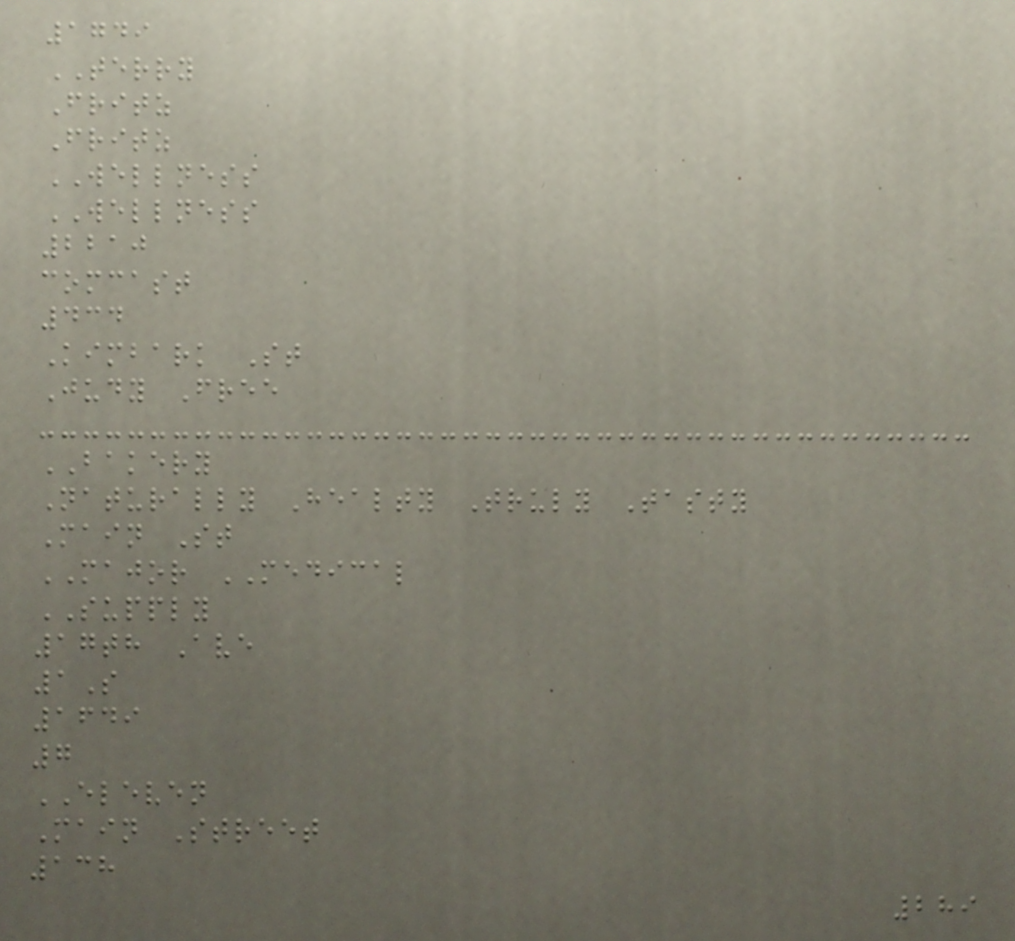1749
TERRY
Fritz
Fritz
WELLNESS
WELLNESS
2210
comcast
434
Kimbark St
Judy Free
BAKERY
Naturally Healty Truly Tasty
Main St
MAJOR MEDICAL
SUPPLY
17th Ave
1S
1649
7
ELEVEN
Main Street
138
289
